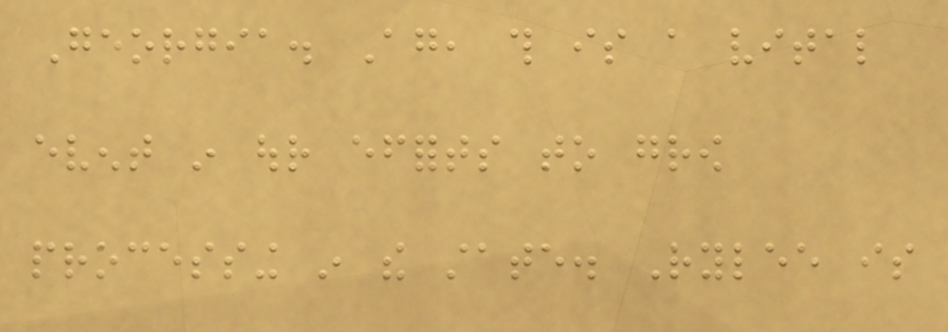Georgia. Again, this is a vital
event in our efforts to grow
processing in the state. Rylee is
